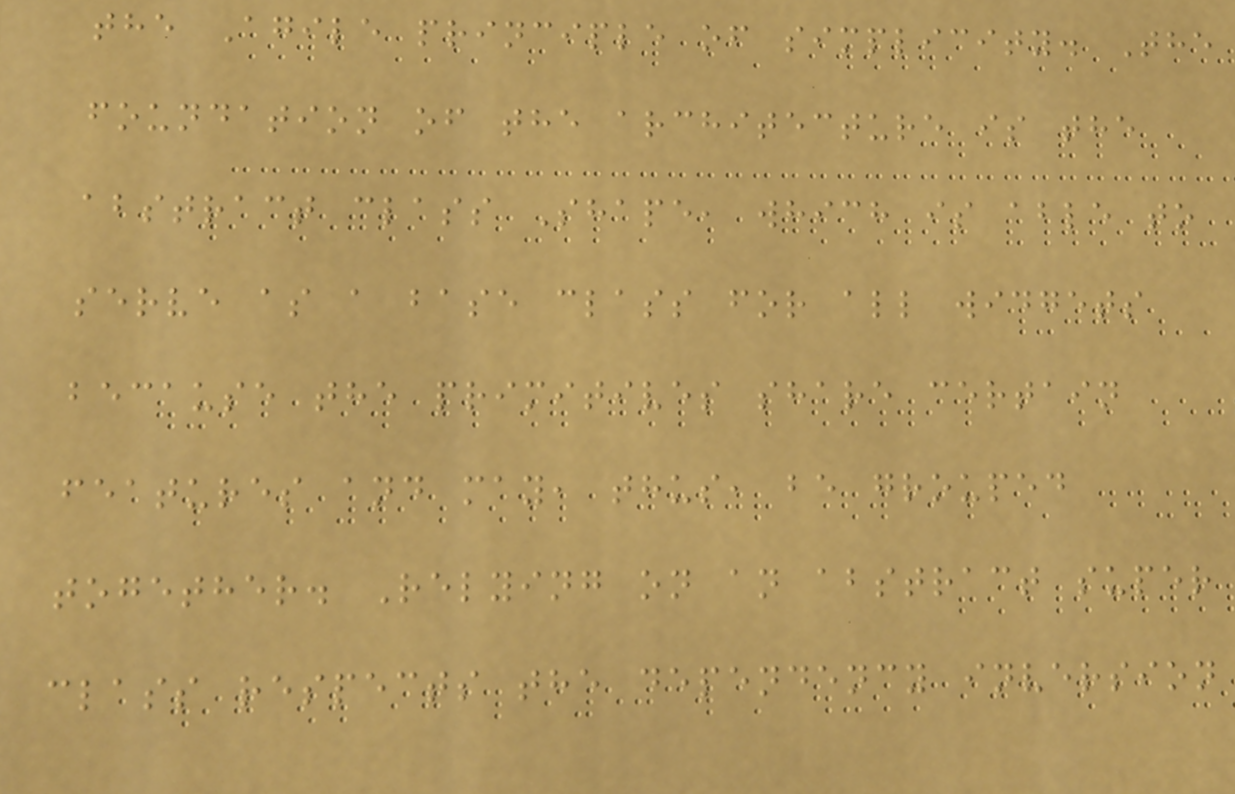the Agile principle of simplicity. The
foundation of the architecture is the
abstract class Shape, which is able to
serve as a base class for all widgets
because the primitives share certain
features and may, thus, be grouped
together. Relying on an abstract super
class respects the dependency inversion
